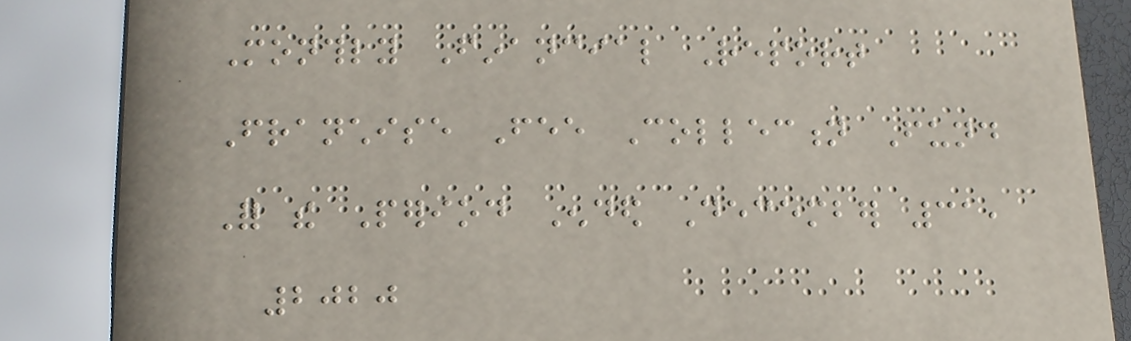Monthly Financial Report
Franchise Fee Collection Fund
For the Period Ended December 31,
2020
